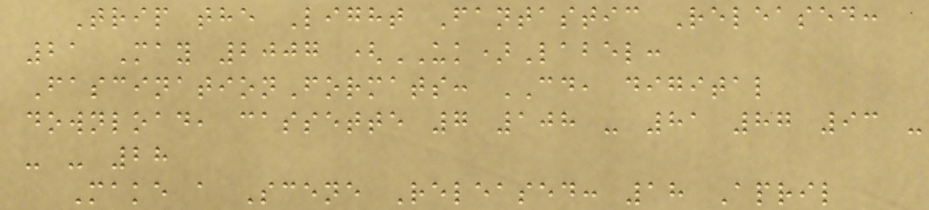Trip the Light Fantastic Released:
21 May 2007 (UK)Label:
FascinationFormats: CD, digital
download, cassette 7 108 - 81 87 93 -
- - 28
Make a Scene Released: 18 April
